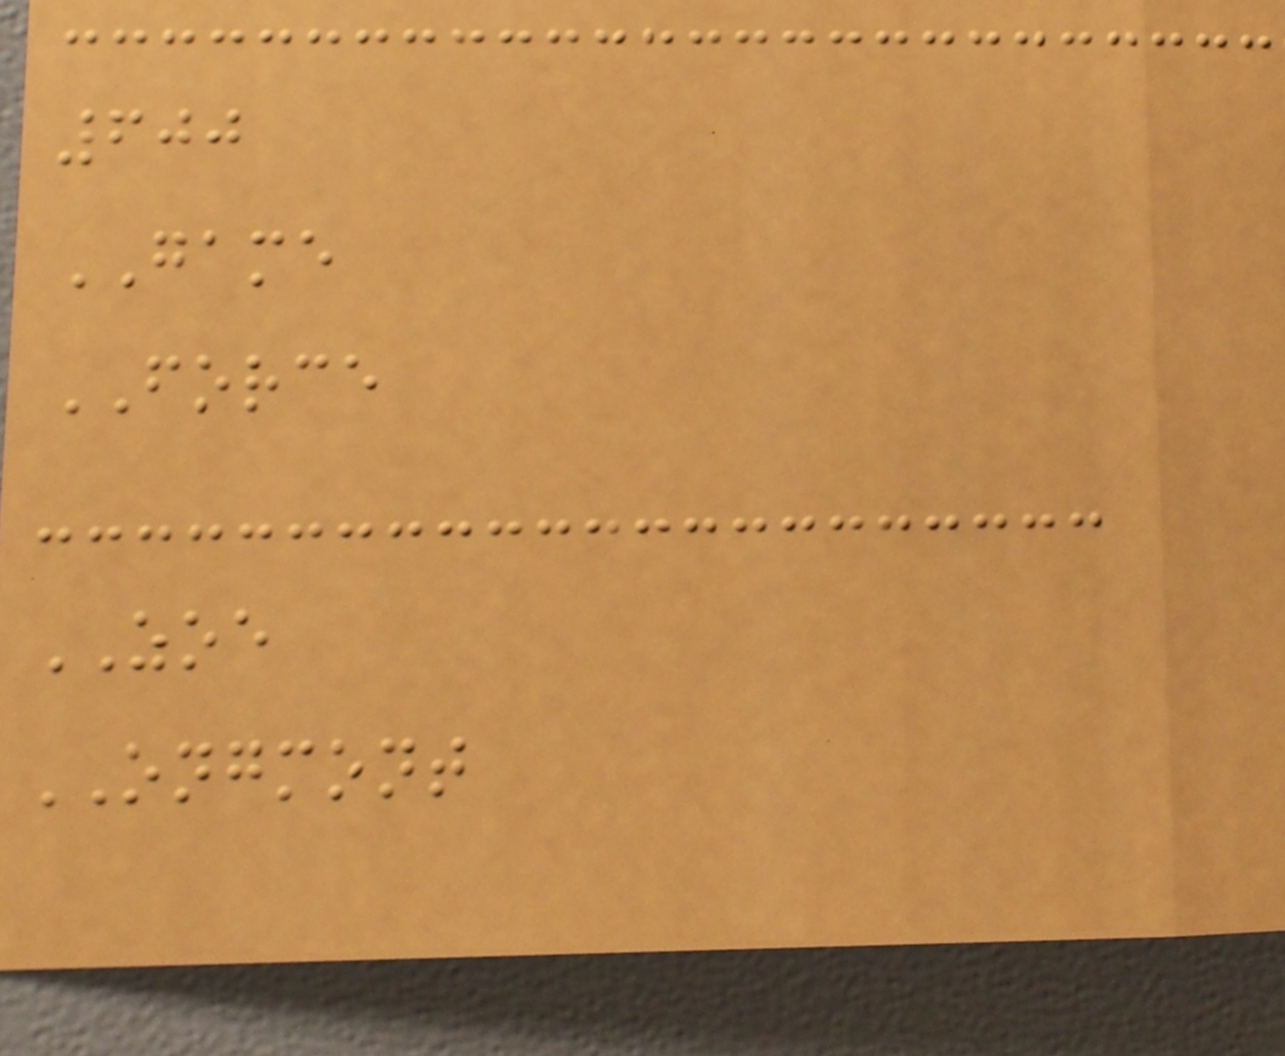600
GAME
FORCE
ZOE
ONGMONT
